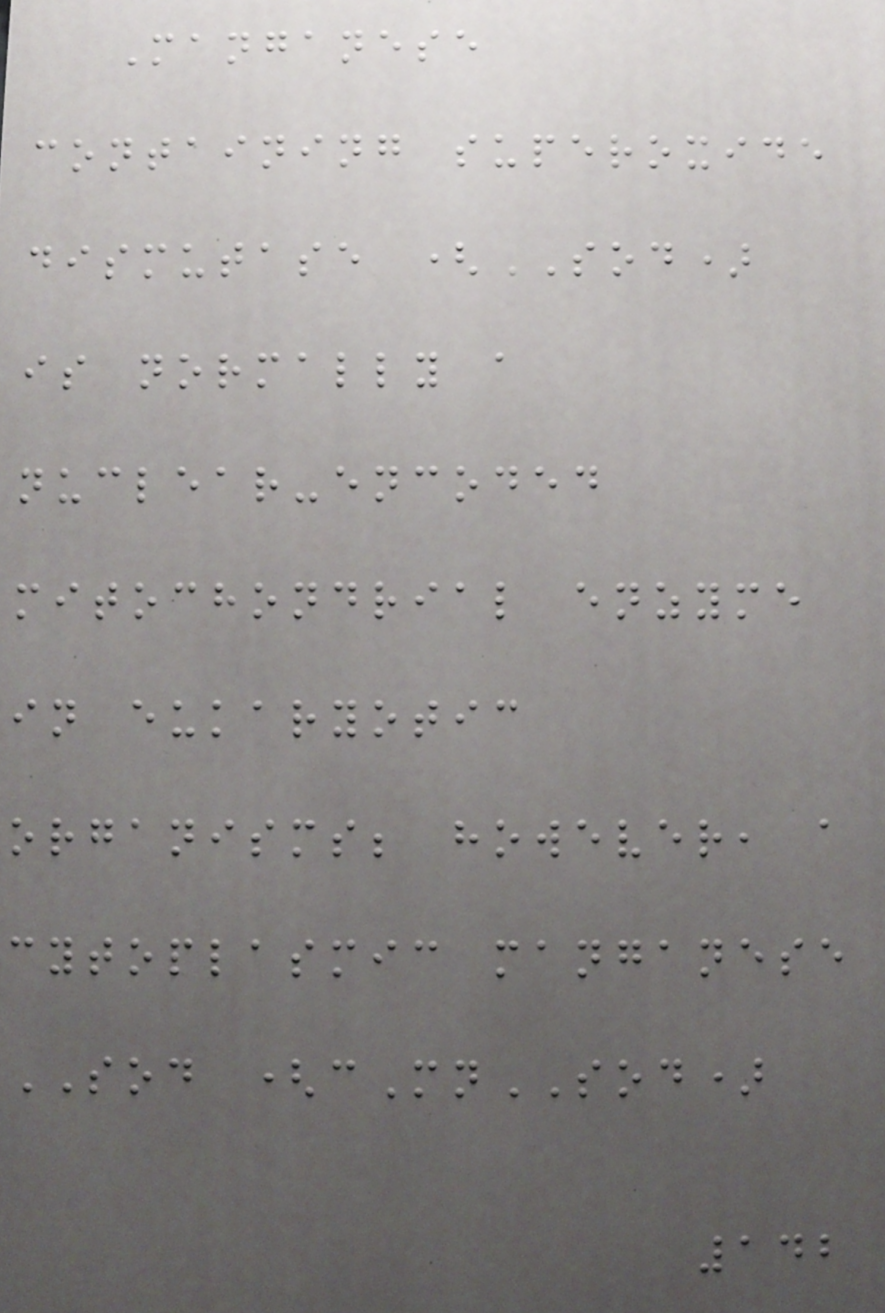Manganese
containing superoxide
dismutase (SOD)
is normally a
nuclear-encoded
mitochondrial enzyme
in eukaryotic
organisms; however, a
cytoplasmic manganese
SOD (cMnSOD)
142
